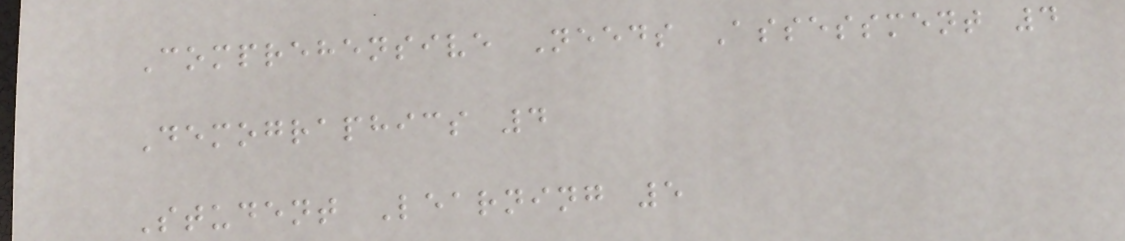Comprehensive Needs Assessment 4
Demographics 4
Student Learning 5
